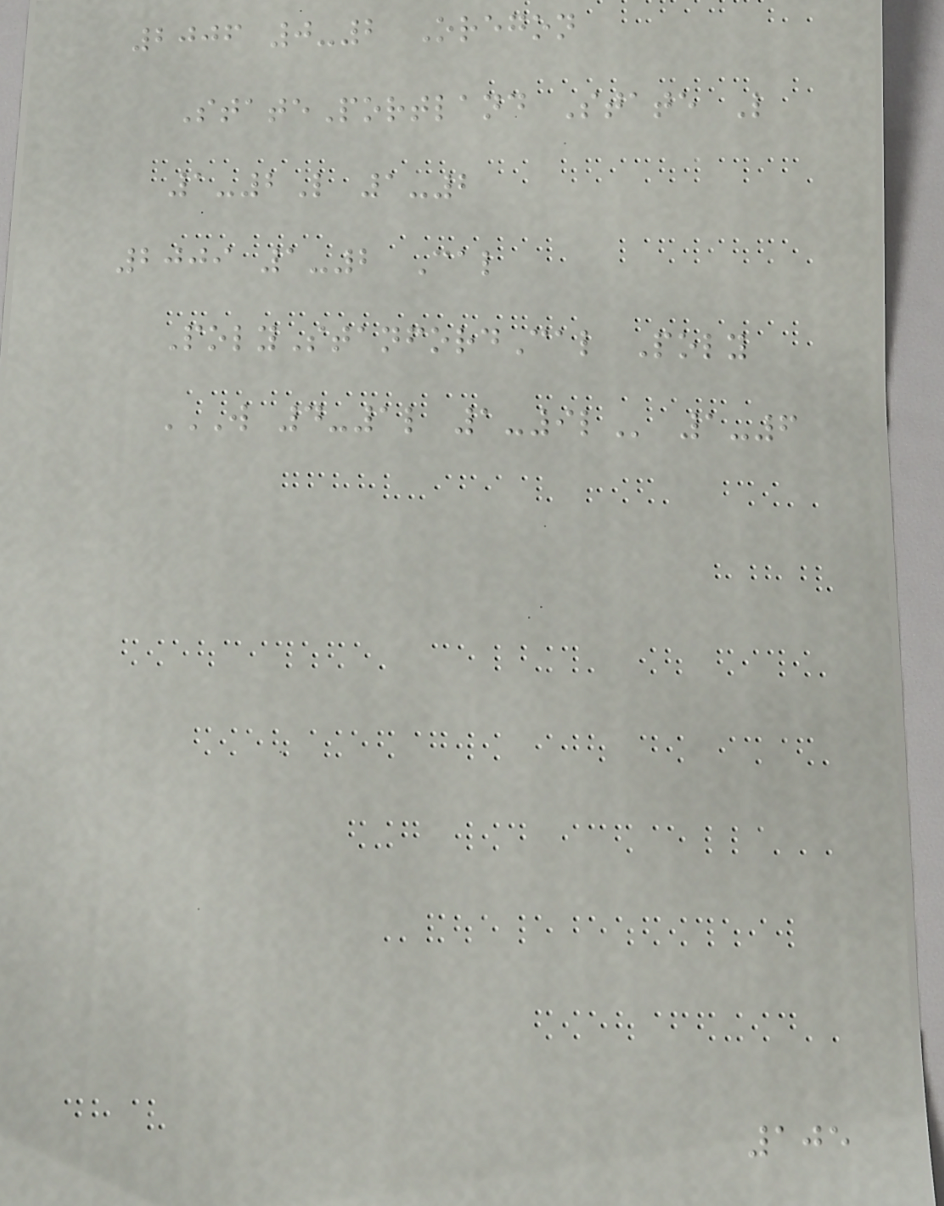2006 0-2 Oregon
StatePortland State L
1-2L 1-2
2009 1-2 Cal
PolyStanfordCal Poly
W 4-1L 1-9L 1-6
105
